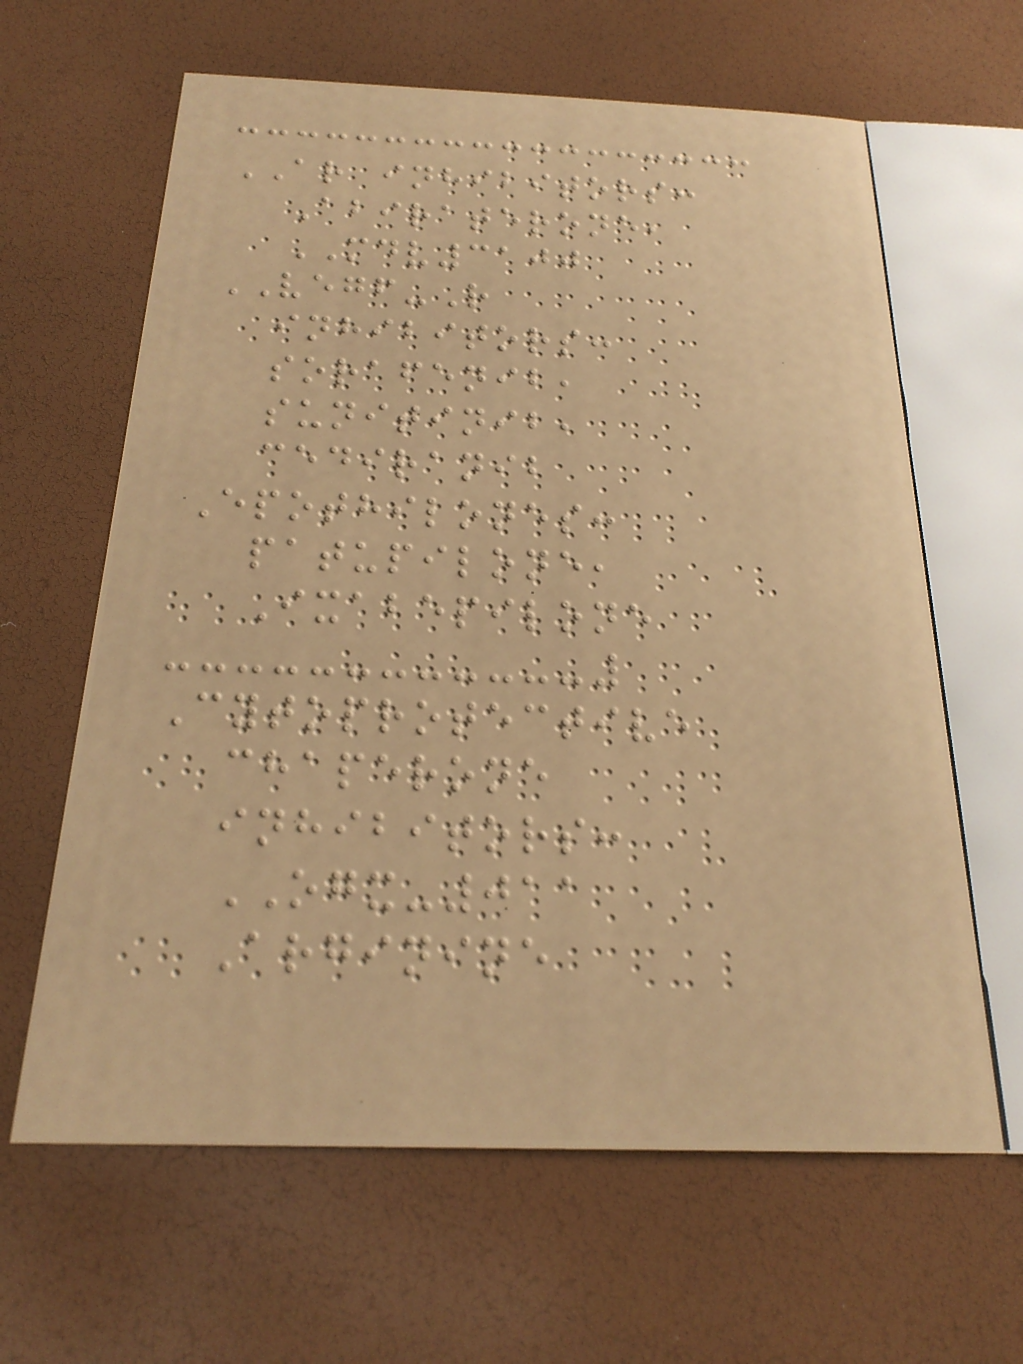AR inhibitors:
Abiraterone,
MDV3100
VEGF-R
inhibitors:
sorafenib,
sunitinib,
cediranib
Epothilones:
patupilone,
Ixabepilone
Cytoprotective
chaperone
inhibitors:
OGX-011
Arginine
